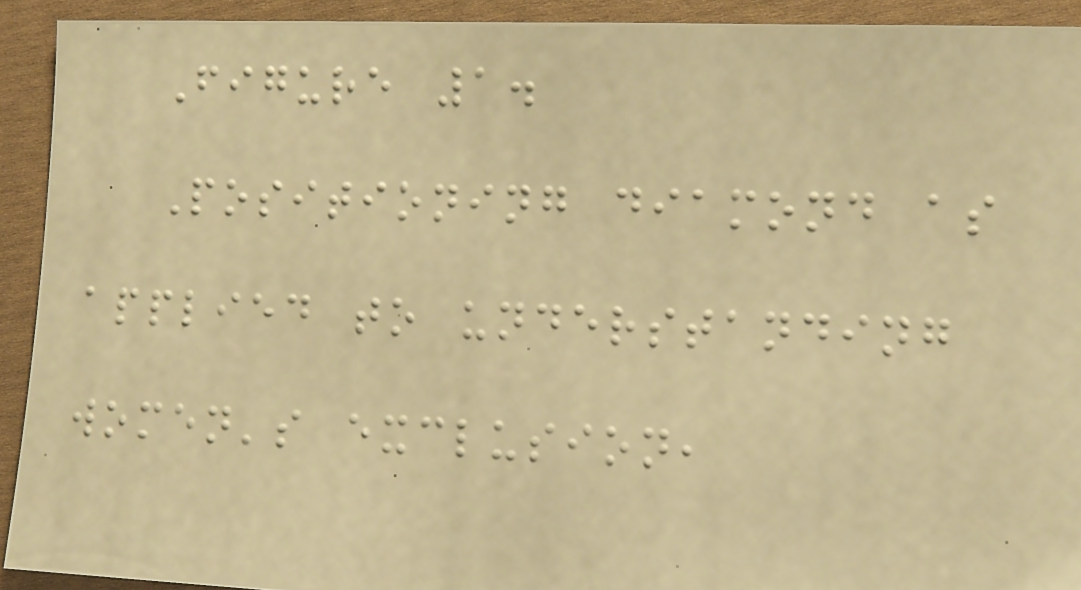Figure 1.
Positioning diamond as
applied to understanding
women's exclusion,
